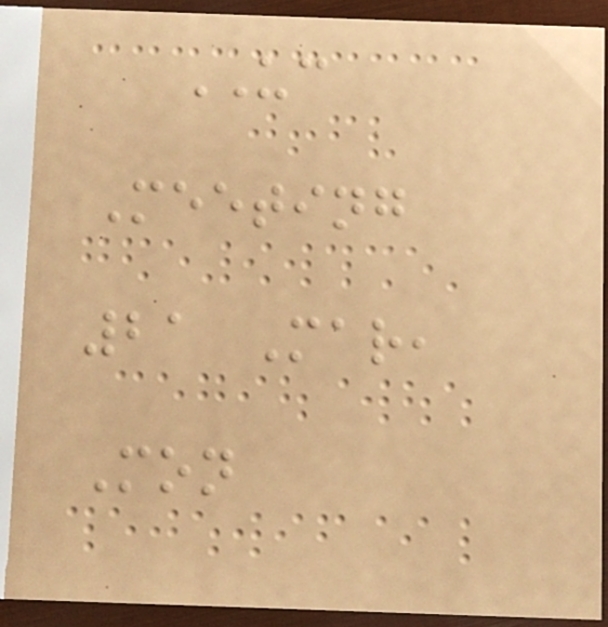UC
Meeting
21 Mar,
Mon
